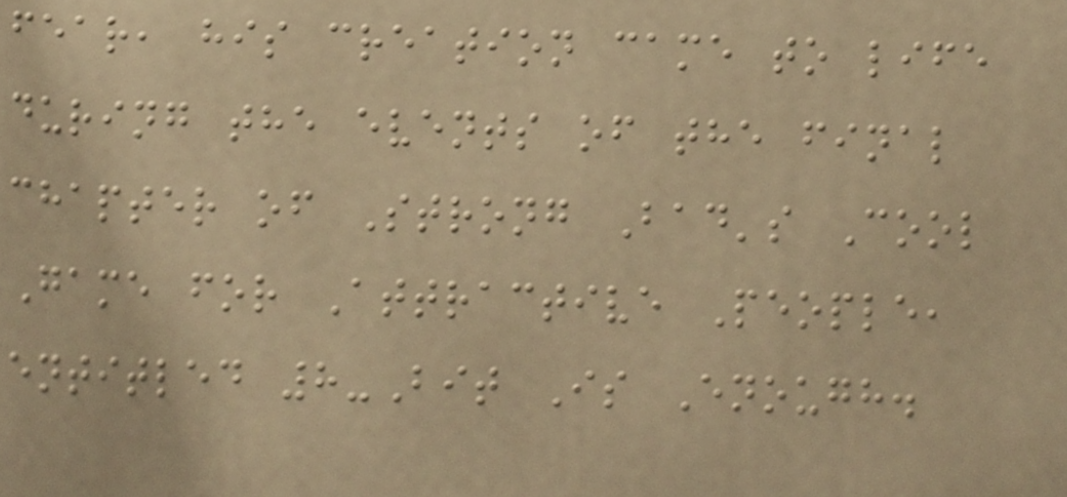fear, his creation came to life
during the events of the final
chapter of Strong Bad's Cool
Game for Attractive People,
entitled 8-Bit Is Enough.
